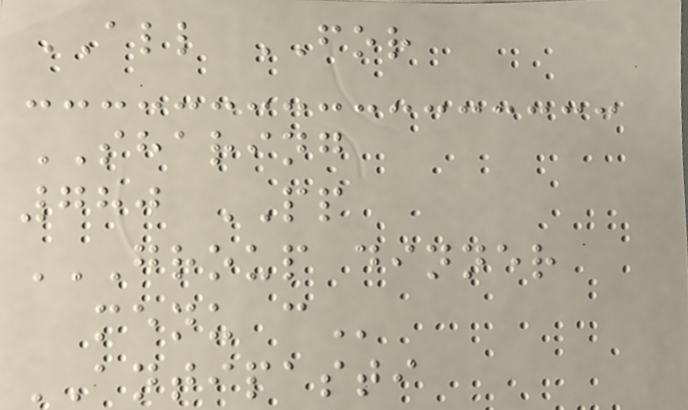ALL FOR
SHARING
780 PP
GROUP DINNER
MENU C
ANTIPASTI
